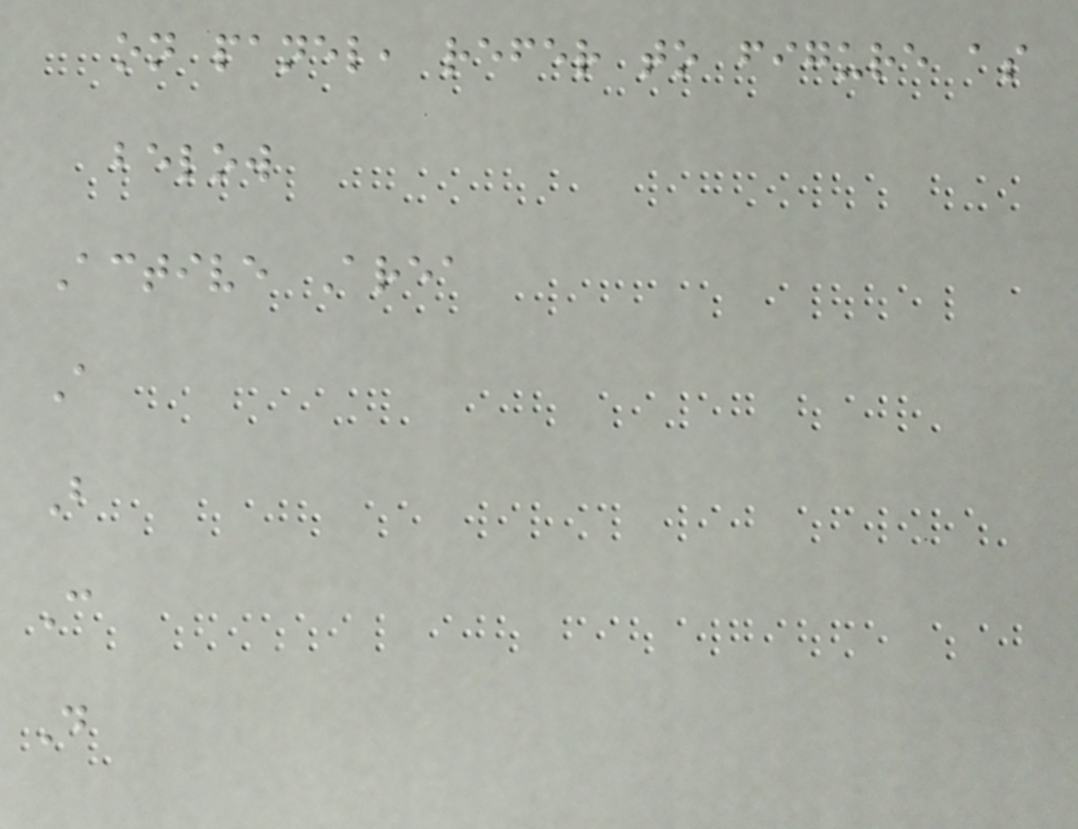on panel, refer to figure as
below
Active Area
A
B
C
D
